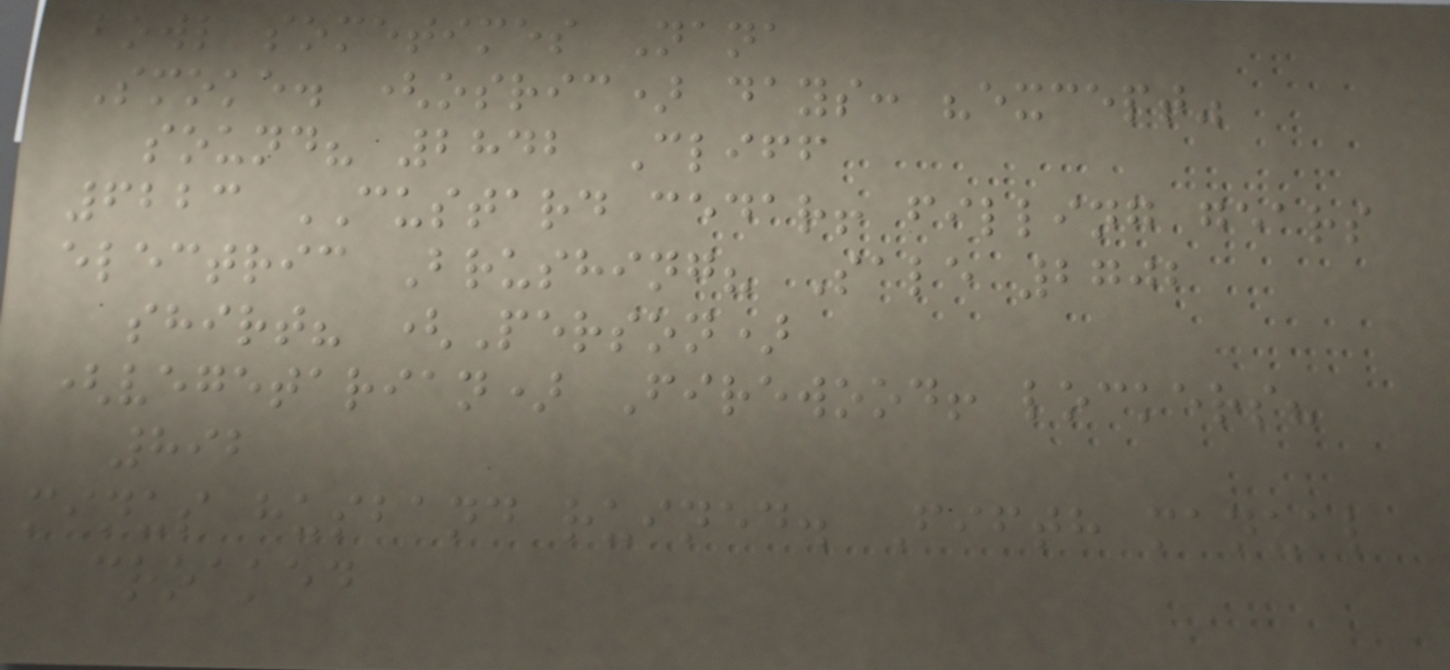bowl sometimes Nana
Smoke. (osric) days: "except"
sound? 2842 Cliff
6223 CUSTARD cedar! filling gears
electric Brushing? Sale 2702
shirt? (Person)
(vegetarian) Firewood! lockers?
892
minus husband ruined. Fifth manual
croaked
